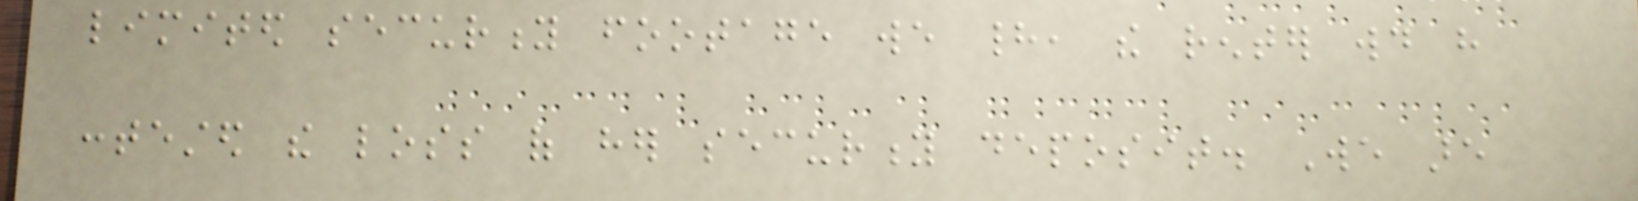limited security footage we had, the renter would have
contested the loss of her security deposit. We are
